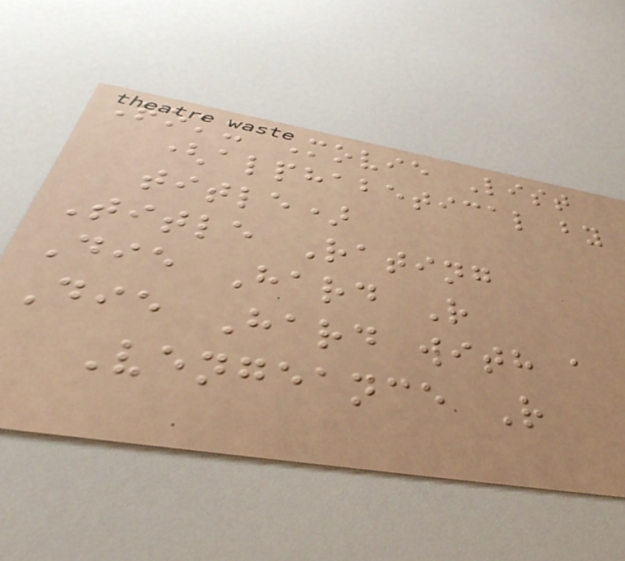Roku Movie List
(alphabetical by
title)
Title Rating
Die Hard R
Die Hard with a
Vengeance R
